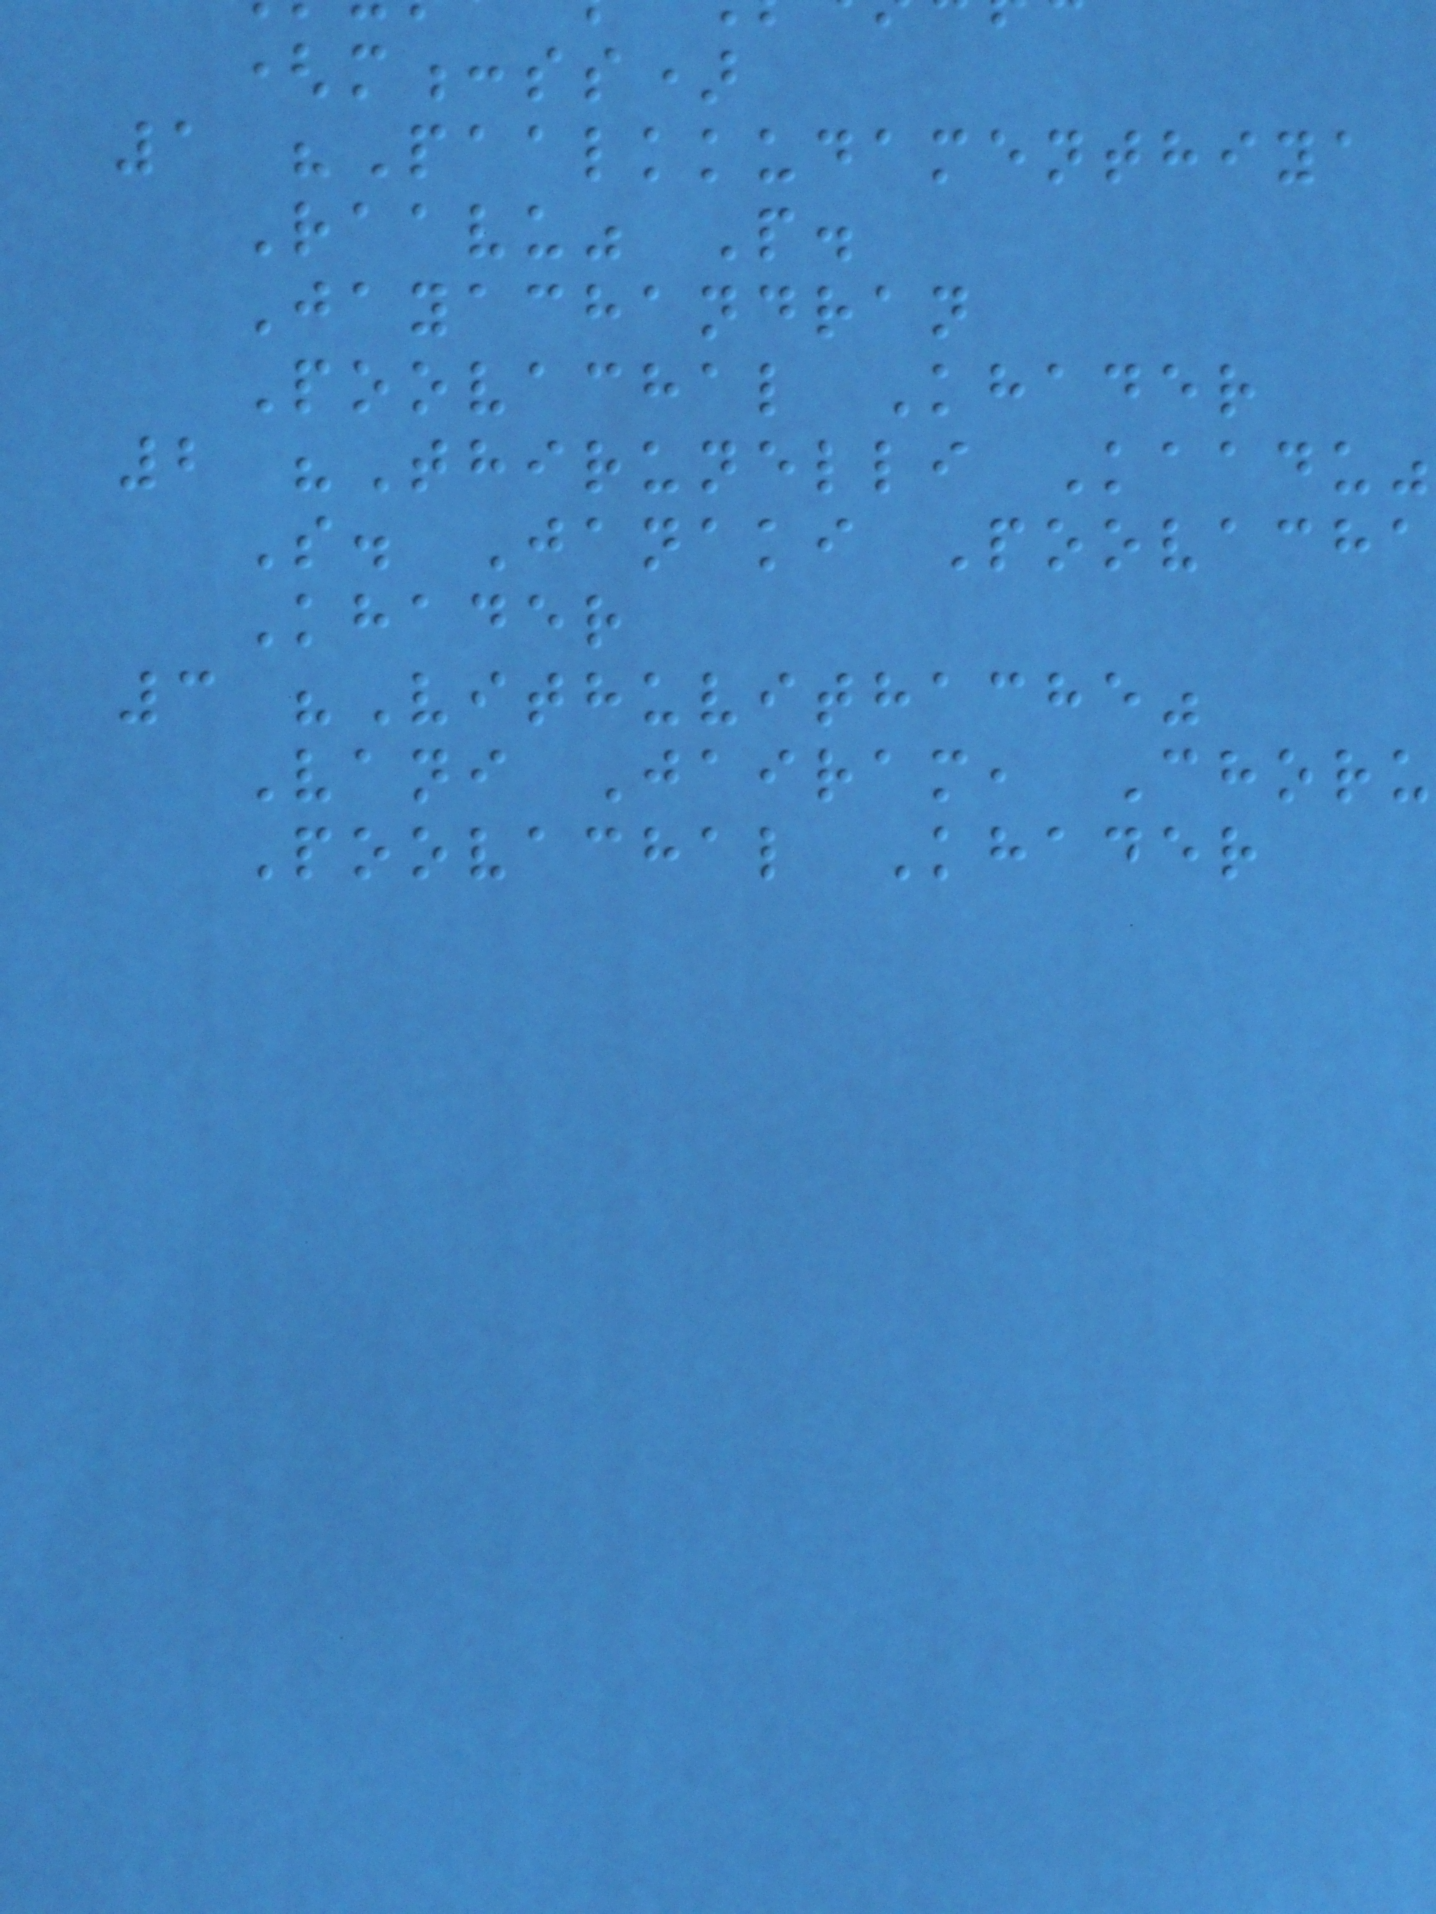(m:ss)
1 "Paalkkudamenthiya
Raavu" P.
Jayachandran
Poovachal Khader
2 "Thirunelli Kaadu"
S. Janaki Poovacha
Khader
3 "Vithuvithache"
Vani Jairam, Choru
Poovachal Khader
